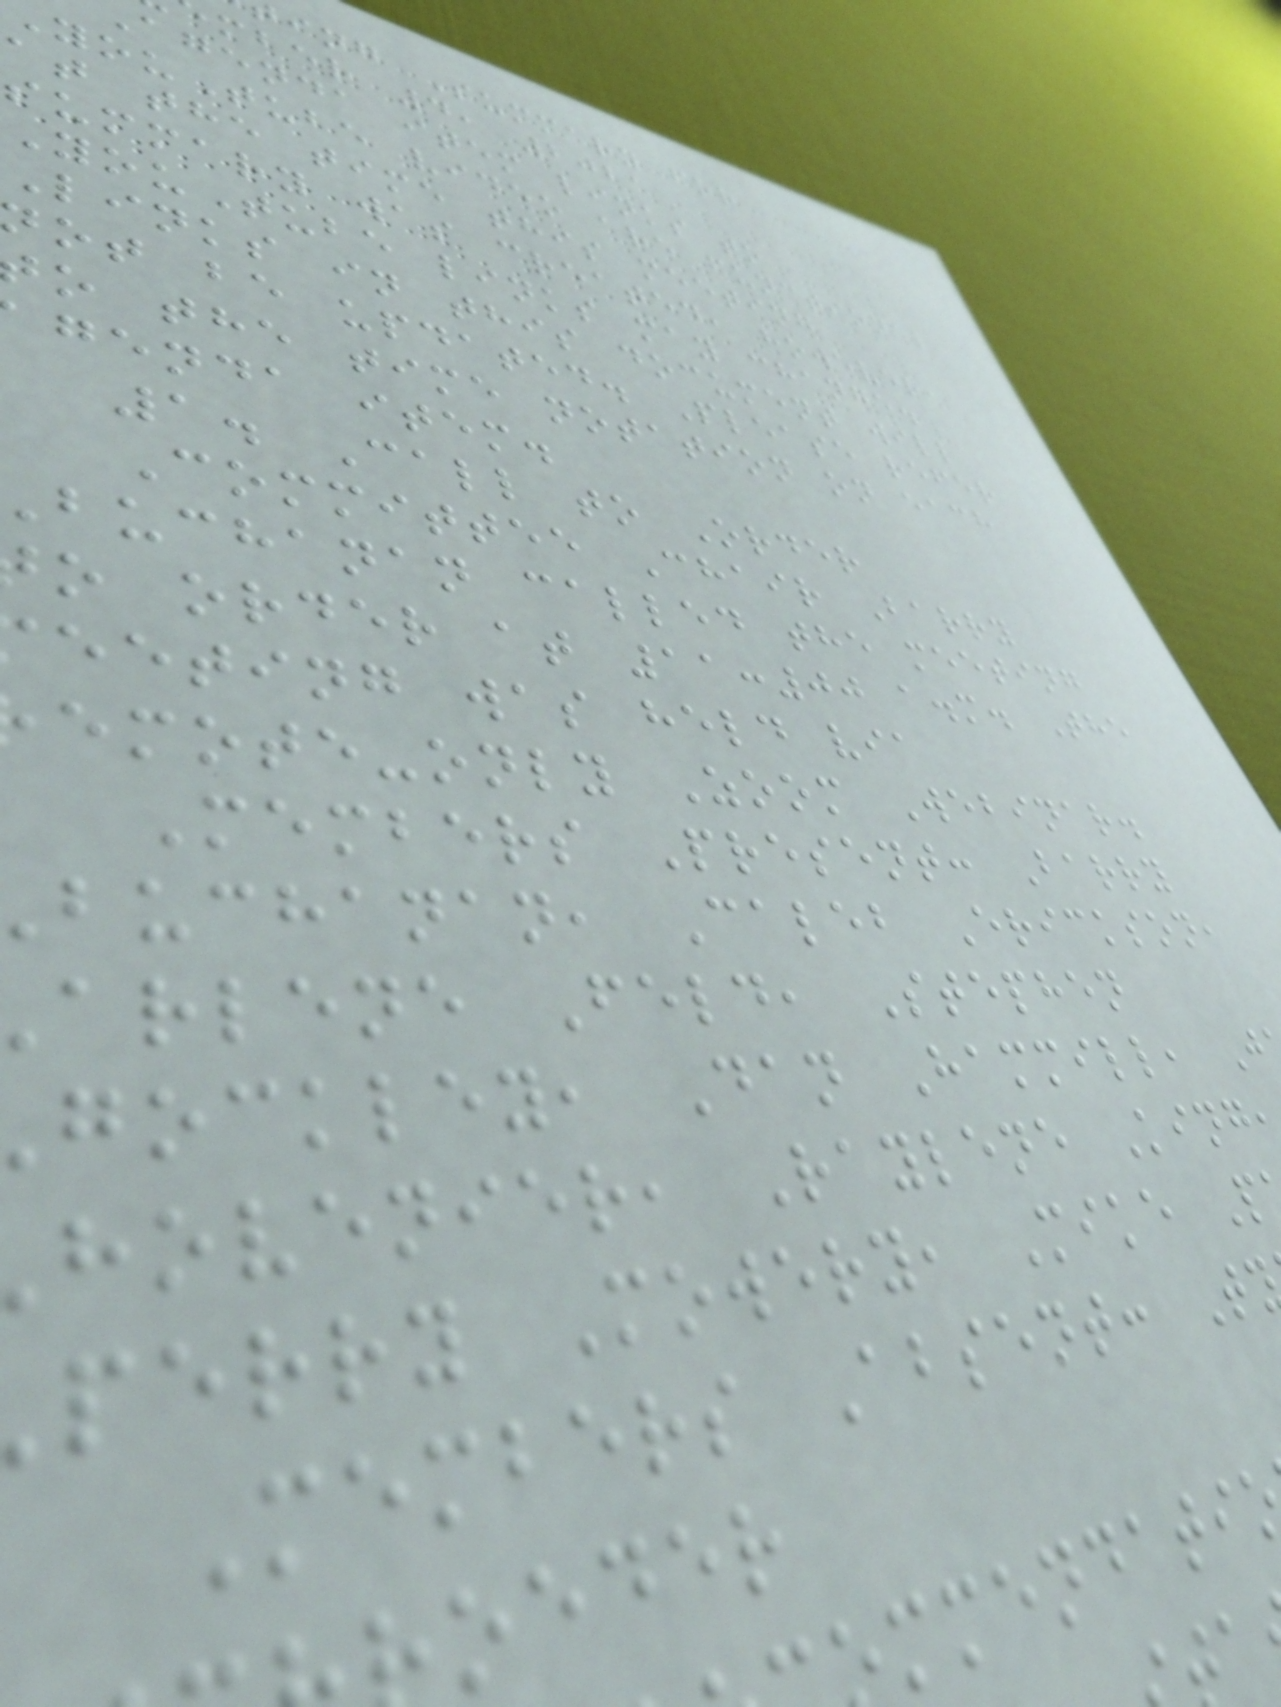ing Summary for
mber 4, 2021
agenda item links to
ouTube video are functional
at the time this meeting
summary was created, however,
YouTube links may change.
Links in this document will
ot be updated. Please refer
o the time notation on each
genda item.
1. Call to Order
Committee Chair Barry
buchanan called the meeting
o order at 11:00 a.m. The
eeting was held via
emote-only Zoom Webinar.
Members Present: Barry
buchanan, Caleb Erickson,
arlene Feld, Stephen
gockley, Dan Hammill, J
hovenier, Raylene King
perry Mowery, Mike P
Members Absent: T
oeder
